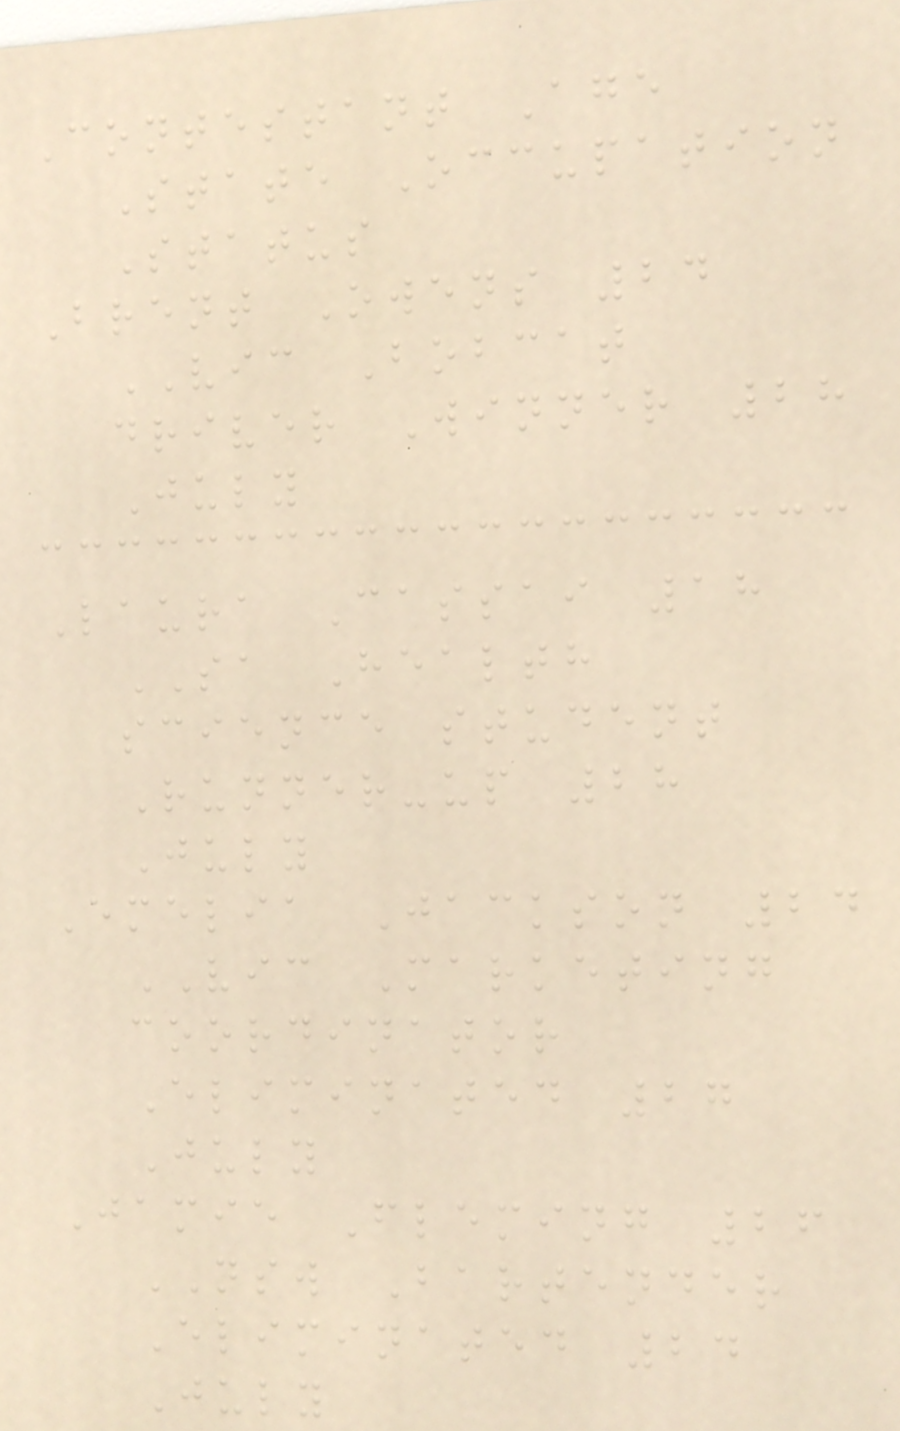Contestant Age
State Occupation
Status
Brent Owens 24
VIC Bobcat
driver Winner 28
July
Laura Cassai 18
SA Health
science student
Runner-up 28
July
Emelia Jackson 24
VIC Marketing
coordinator
Eliminated 27
July
Jamie Fleming 26
NSW Bartender
Eliminated 24
July
